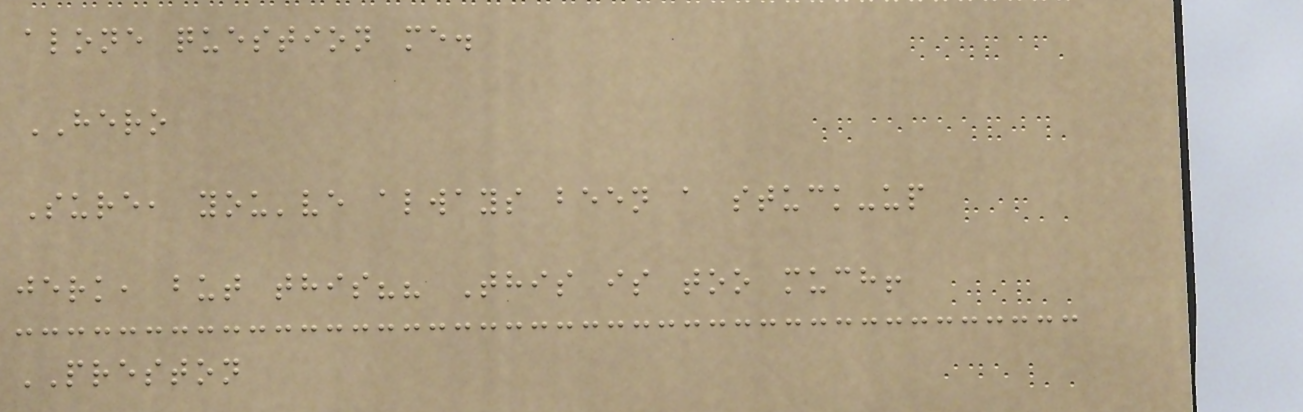alone question me.
HERO
Sure, you've always been a stuck-up
jerk, but this?? This is too much!
PRESTON
